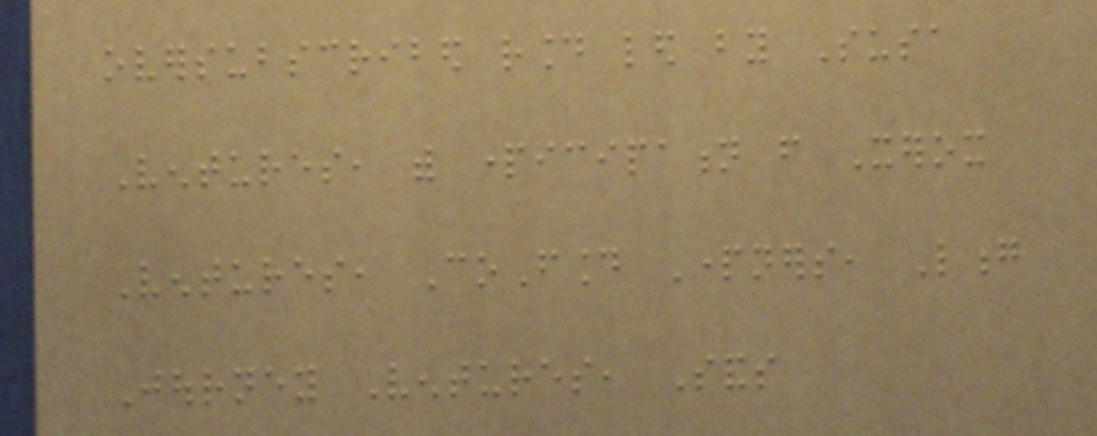oversubscribed round led by Susa
Ventures, with participation from Xerox
Ventures, CoFound Partners, Long
Journey Ventures, Sands
